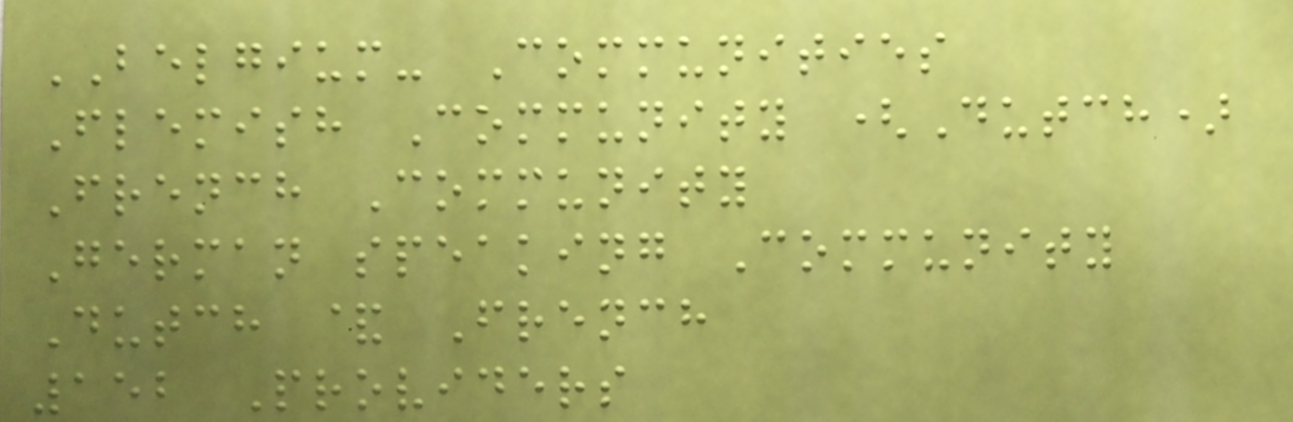BELGIUM- Communities
Flemish Community (Dutch)
French Community
German speaking Community
Dutch & French
152 Providers
